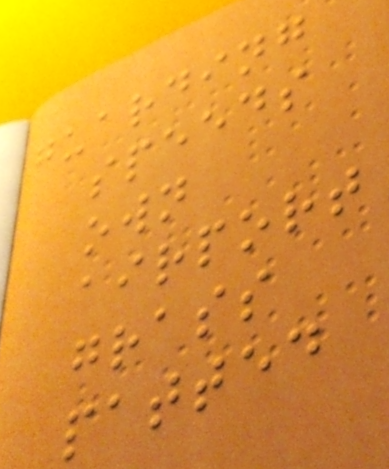guarding
speeds
own
airport
grass
patted
